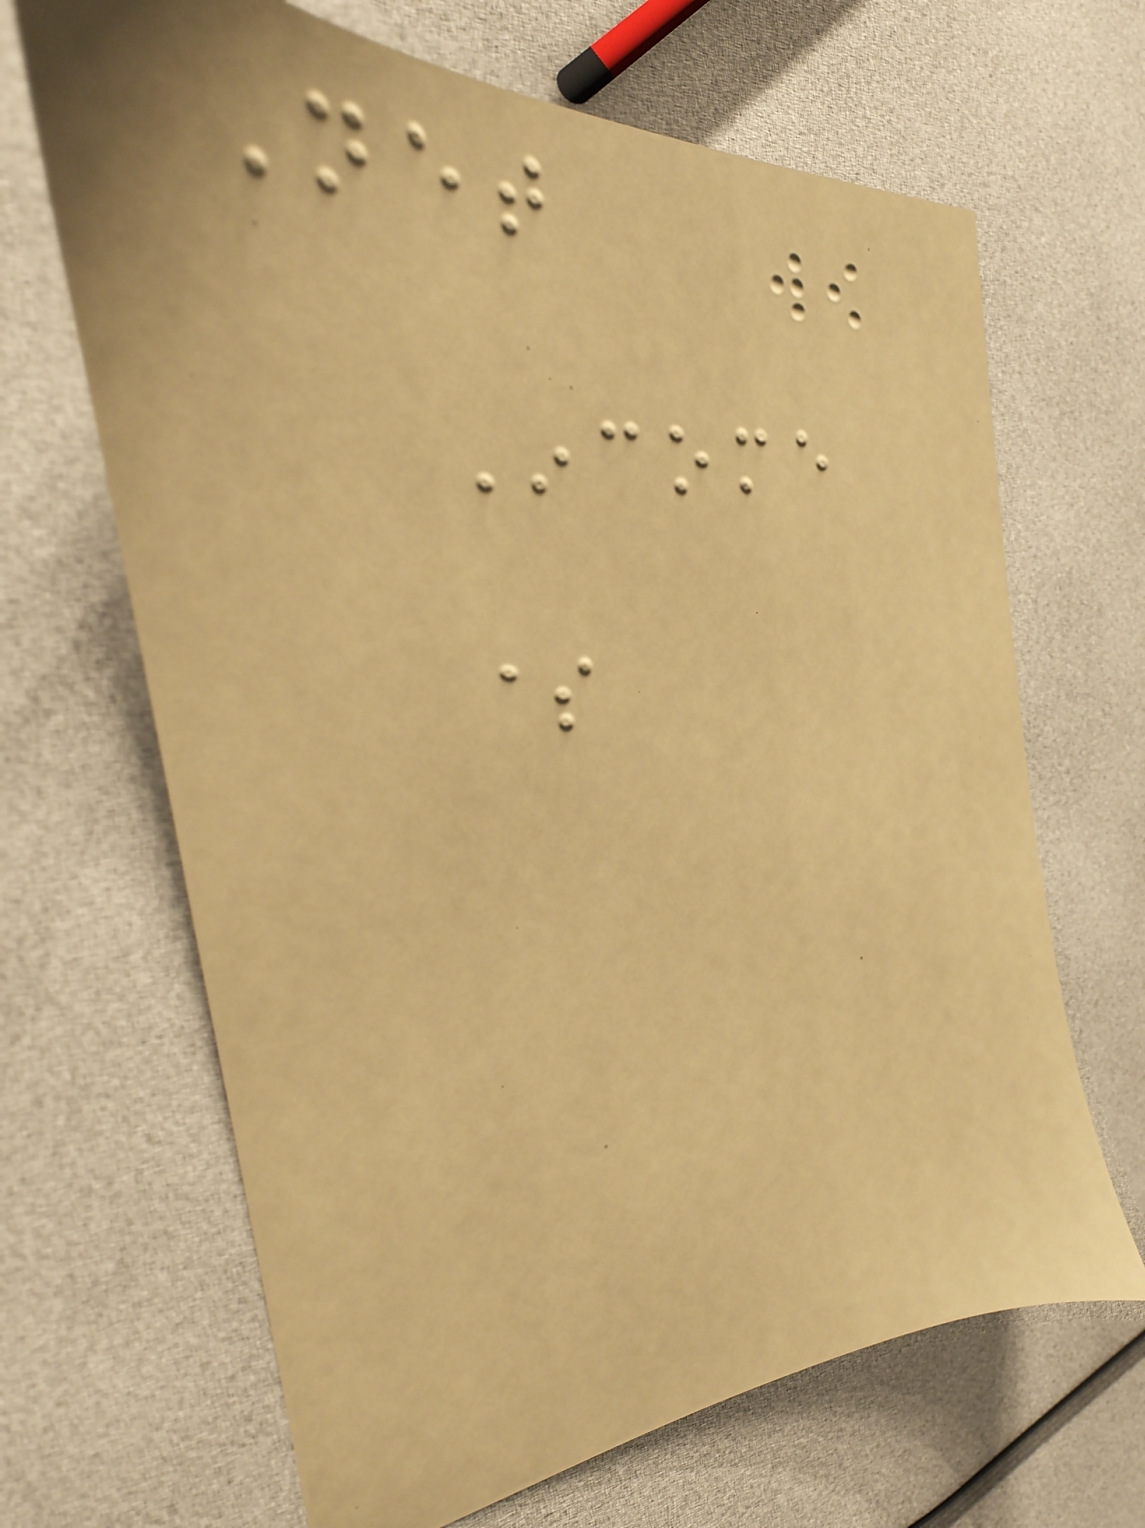Net
Income
$
